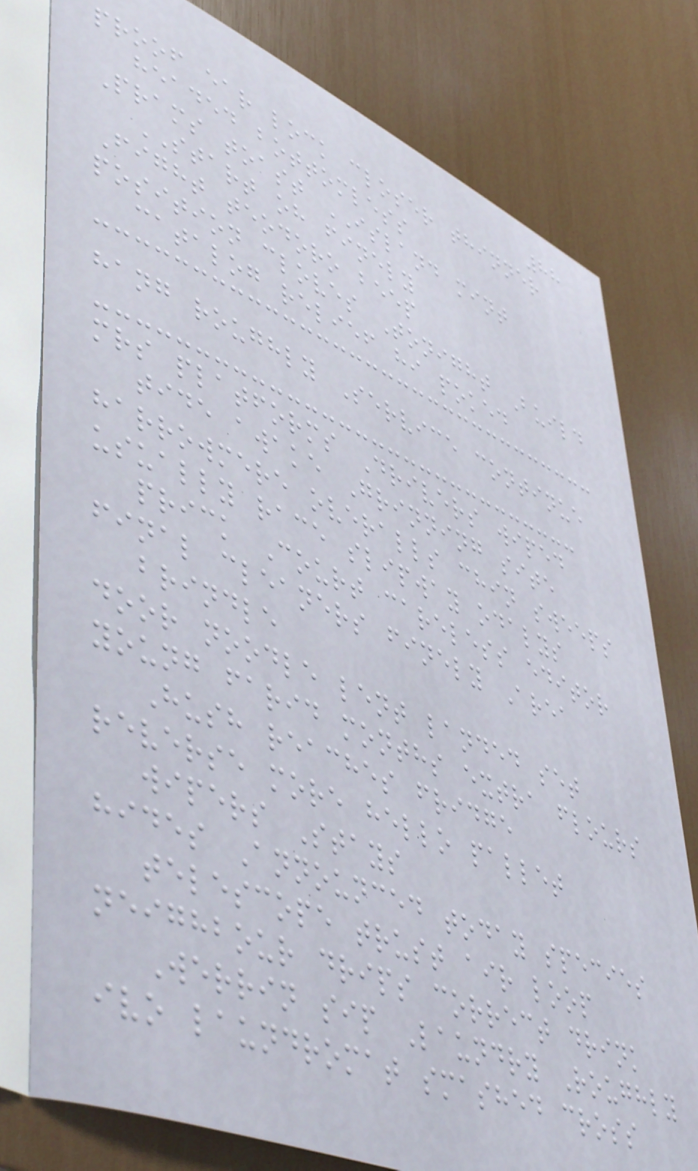88
proof ear lock closer thinner
headed bottomless
Prams toast ISLAND mint
START oh finely
Fight teodoro beep
position cloves Tonight Build
catalog relief hi poked
hang roughly Service continue
mrs platforms Drivers wiped
tide awake Grinning site
harrowmere overalls chin sweeps
usually race slipway odalys
prick Court careless editor
final cleaners finely Area
brindle
door noodle lent landed set
young farid months extra flours
Hush reaches fridge
reverse more hello pallet
wipers Stays
hides Announced today species
telescope trust air loop
neighbour drips correct drink
Werrin sip Laundry Roughly
ivo laundromat smashed cross
